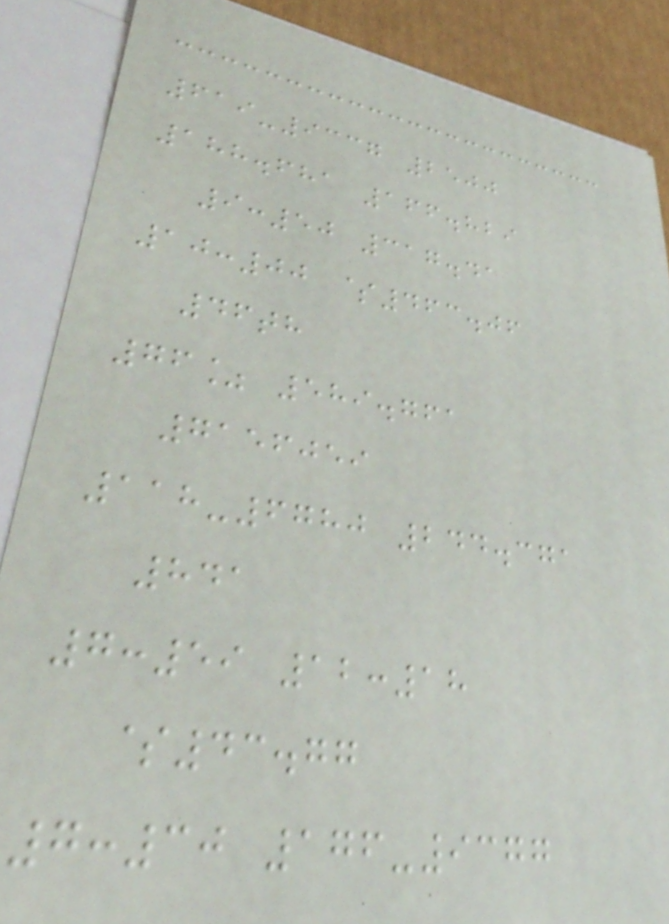619-9337 2500
188.681 166.829
9:50 317.41
10:00 $463.06
46th
76% 589.761
7156059
118-6780 244.371
841
7:59 12:18
$43.77
7:30 176-9377
